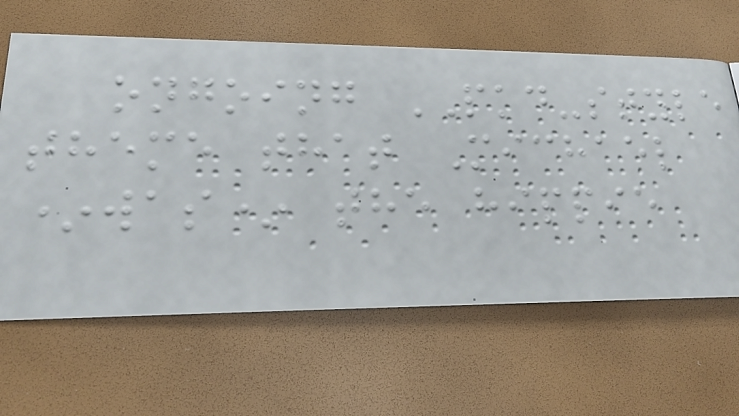ongoing PKD-style
theme that Michael
*was* the hippie
